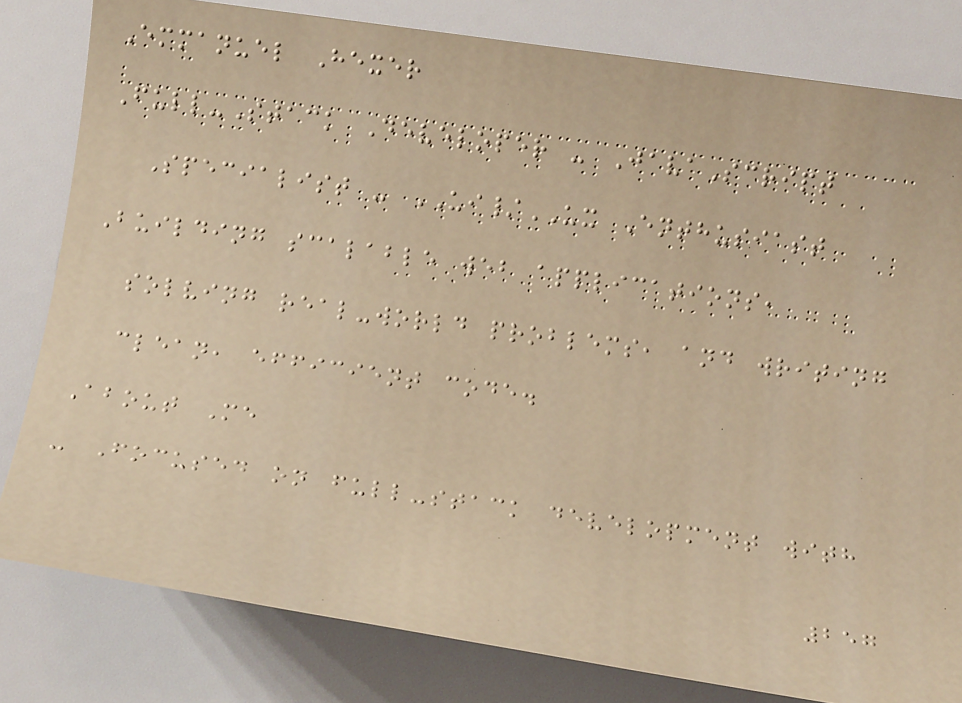Emmanuel Hexer
Full-Stack Developer - JavaScript
Specialist - UI/UX Enthusiast
Building scalable web applications,
solving real-world problems, and writing
clean, efficient code.
About Me
- Focused on full-stack development with
257
